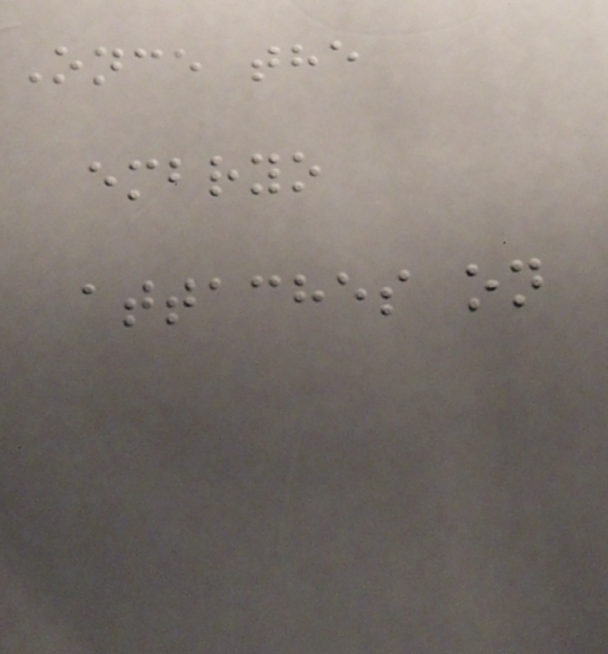Once the
embryo
attaches on
